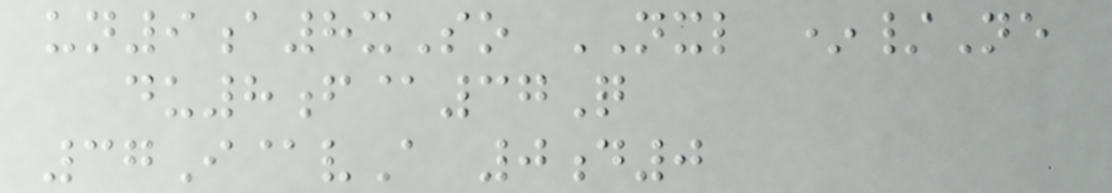un9a8xSo NXL */Ne
du8f@37Q
37I@vA 0d0
